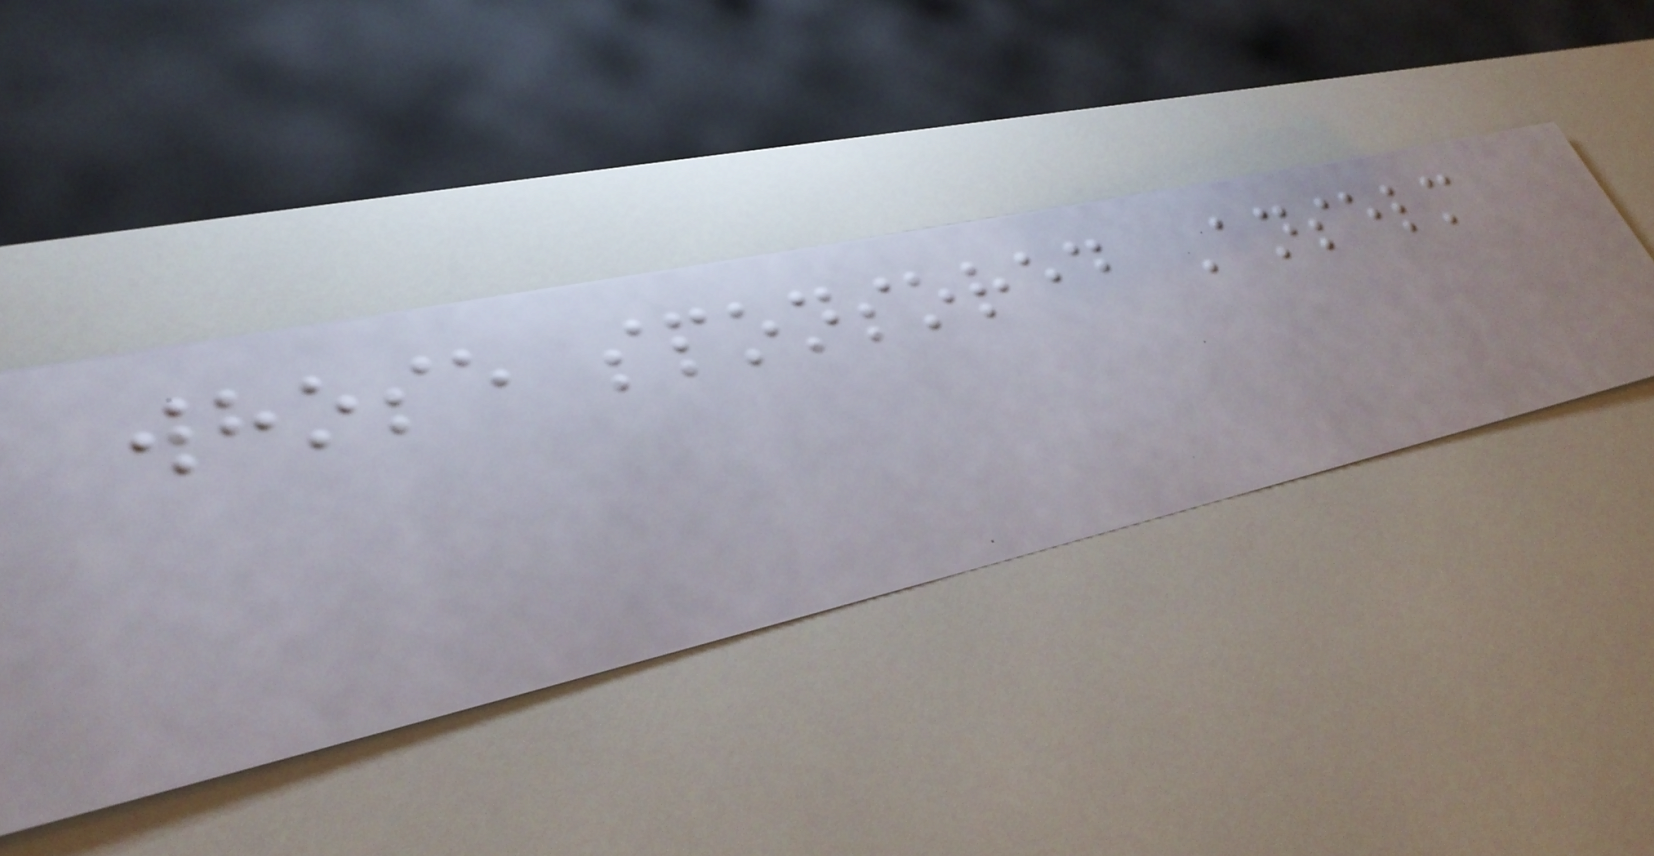whose sponsored Anselm
